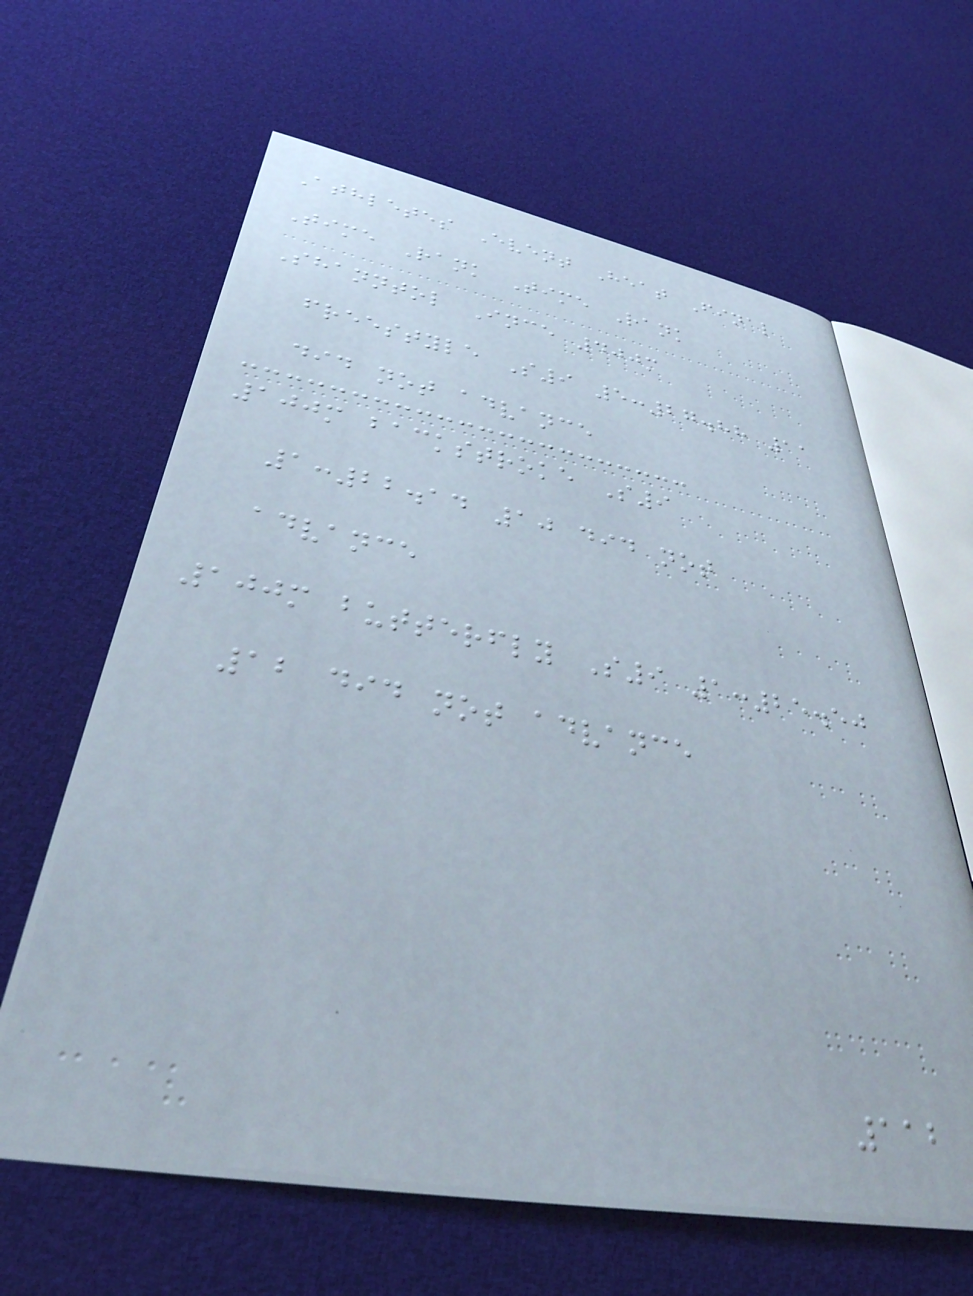Athletes Event Heat Final
Time Rank Time Rank
Shanntol Ince 400m
freestyle S9 5:27.88 11
did not advance
100m backstroke S9
1:22.14 10 did not
advance
100m butterfly S9 1:25.50
12 did not advance
112
